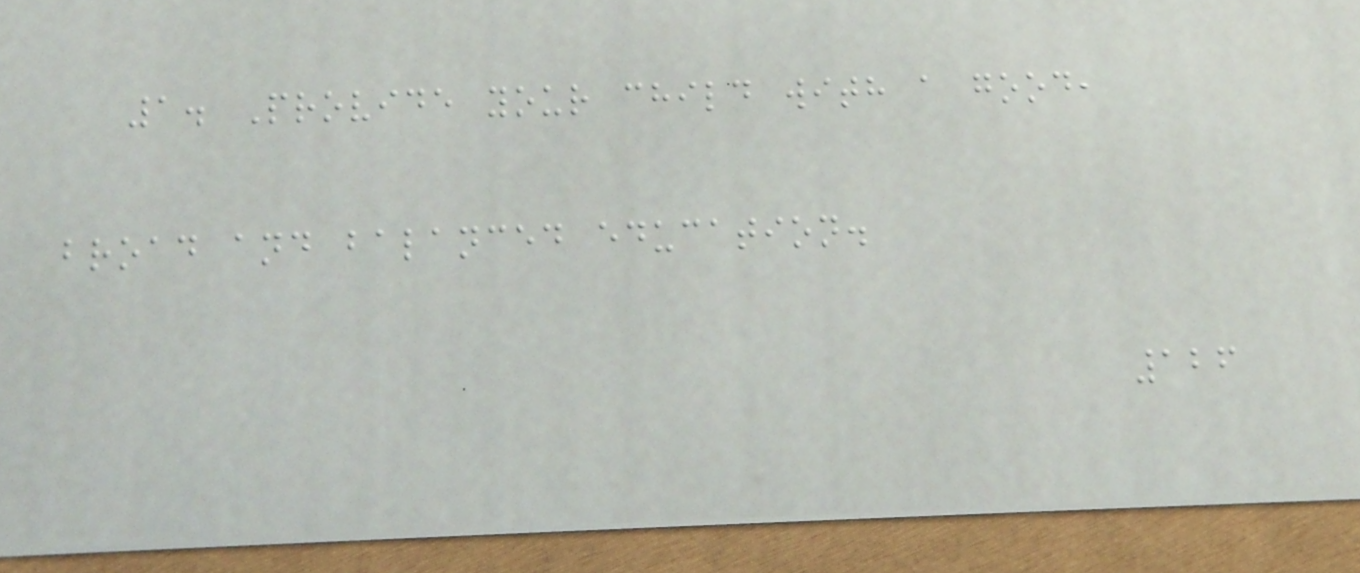1. Provide your child with a good,
broad and balanced education.
126
